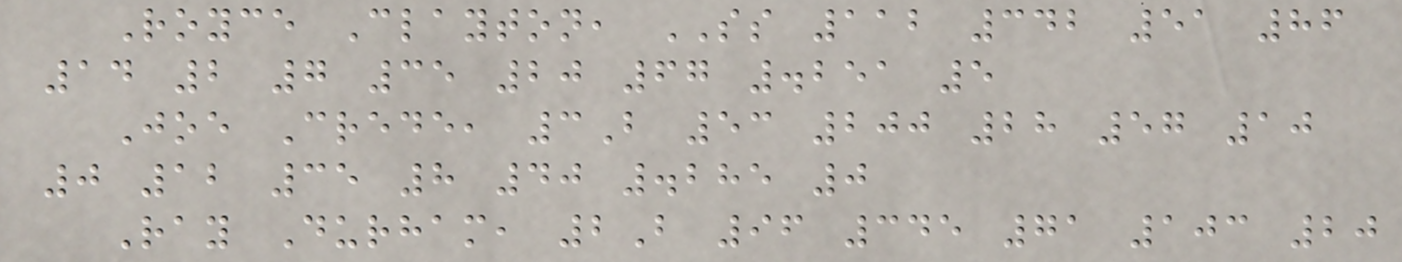Royce Clayton, SS 112 342 51 86
14 2 7 35 20 67 .251 5
Joe Crede, 3B 53 200 28 57 10
0 12 35 8 40 .285 0
Ray Durham, 2B 96 345 71 103 20
